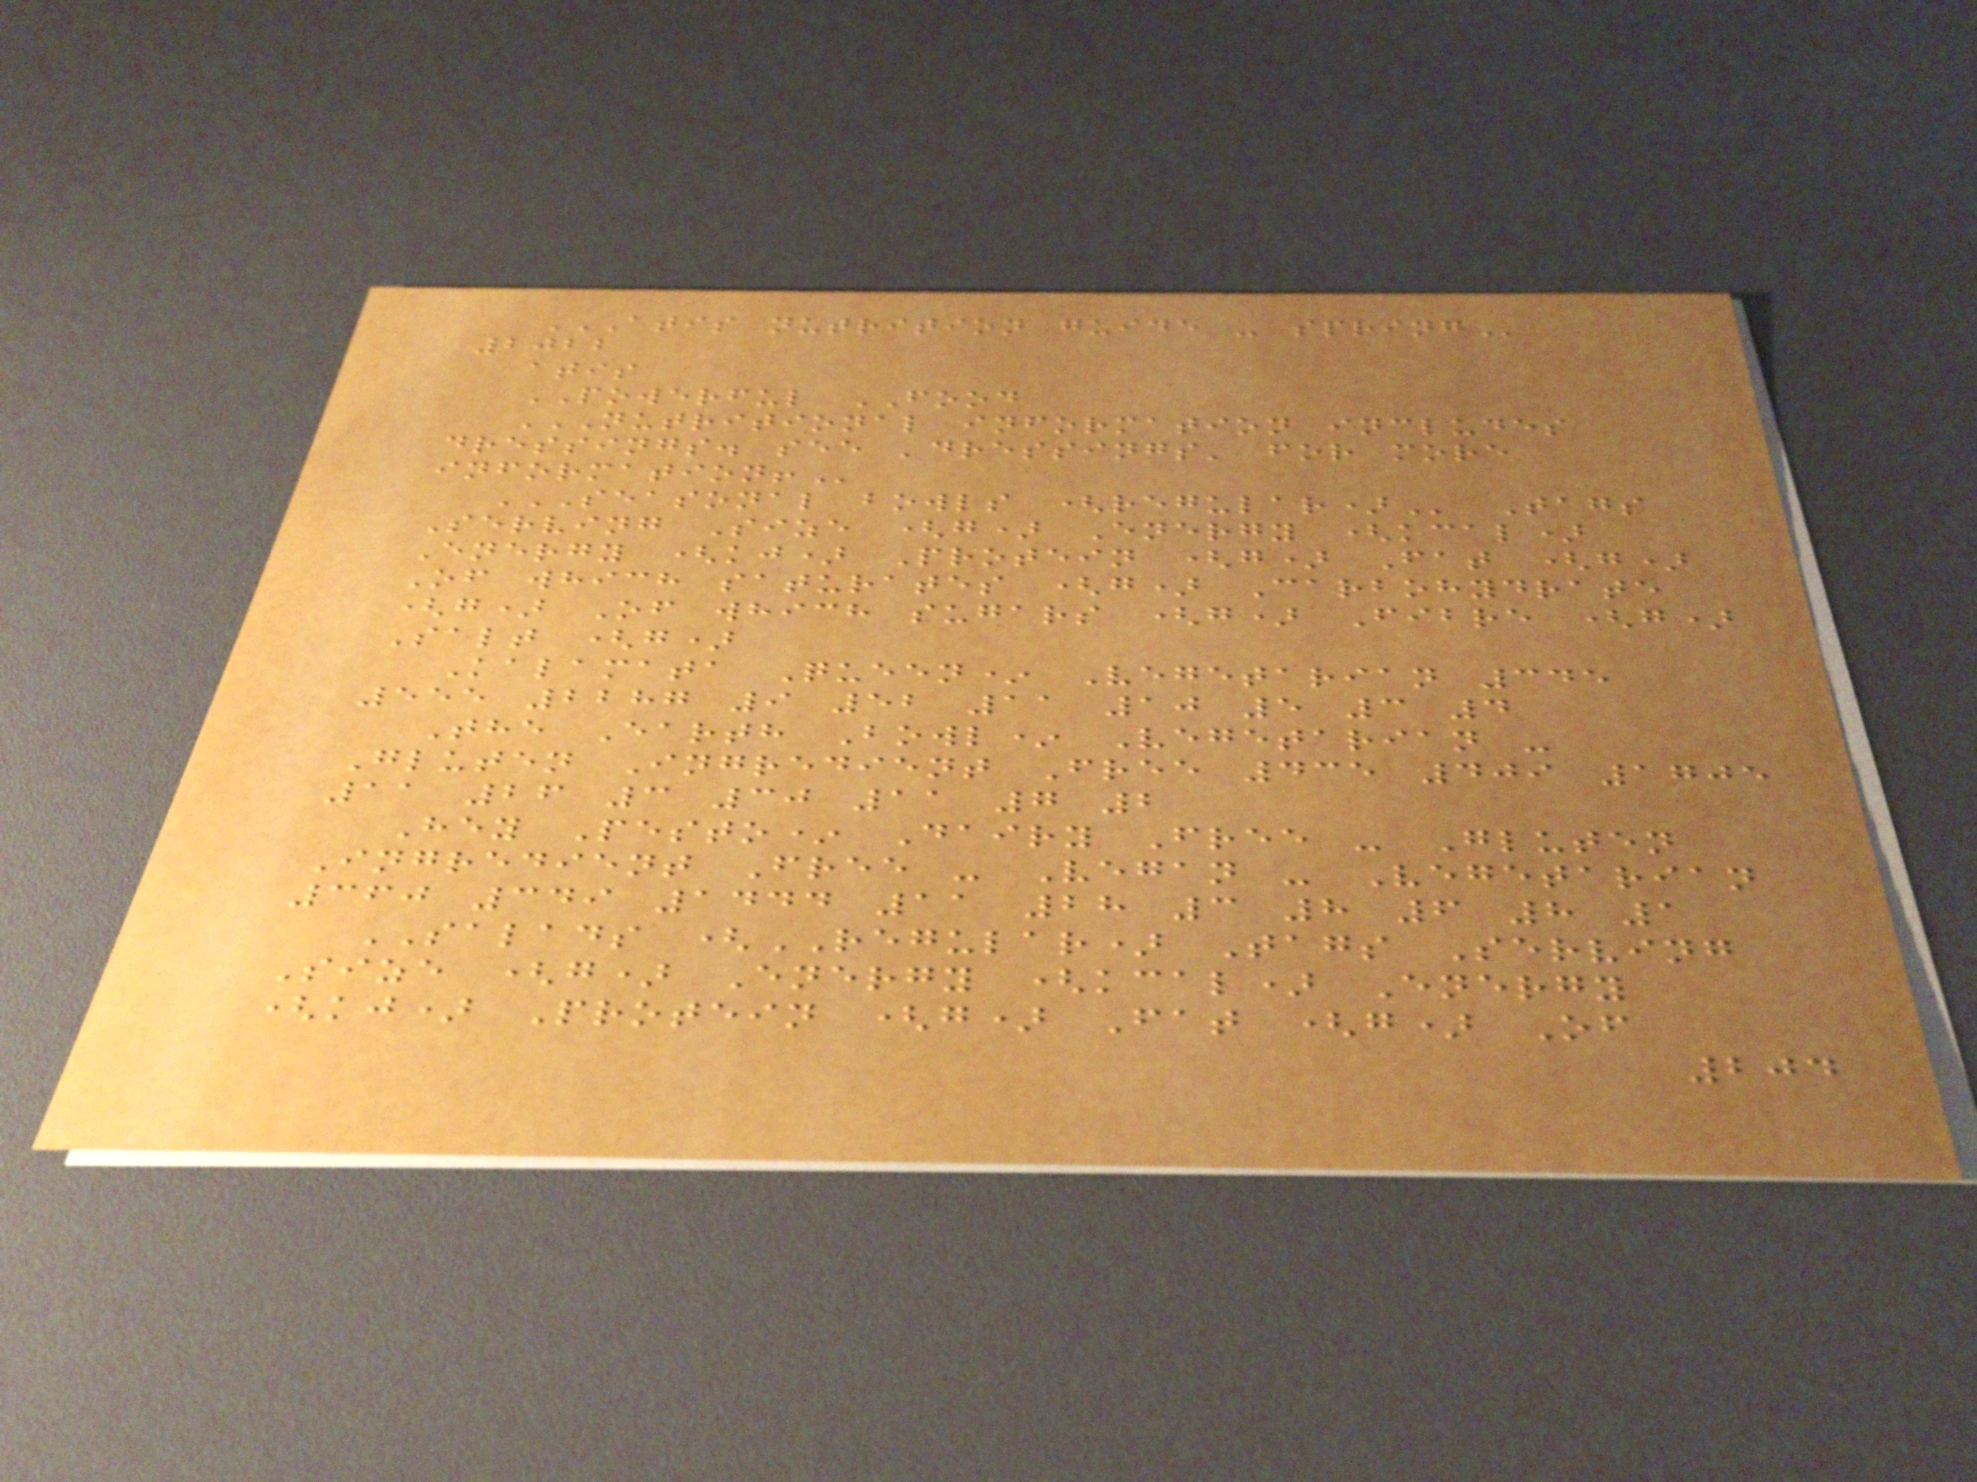ATIS NUTRITION GUIDE - SPRING
2022
atis
POWERFUL FOOD
NUTRITIONAL INFORMATION INCLUDES
DRESSINGS. SEE 'DRESSINGS' FOR MORE
INFORMATION!
SEASONAL BOWLS (REGULAR) Tags
Serving Size (g) Energy (kcal)
Energy (kj) Protein (g) Fat (g)
Of which saturates (g) Carbohydrate
(g) Of which sugars (g) Fibre (g)
Salt (g)
Kalamata Queen* Vegetarian 345
555 2287 9 52 11 10 5 3 4
The Earth Bowl* Vegetarian -
Gluten Ingredient Free 435 409 1705
11 26 3 30 11 7 2
Hey Pesto* Dairy Free - Gluten
Ingredient Free - Vegan - Vegetarian
360 349 1444 11 28 3 8 6 8 1
SALADS (REGULAR) Tags Serving
Size (g) Energy (kcal) Energy
(kj) Protein (g) Fat (g) Of
204
